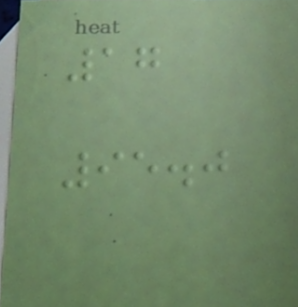17
95.0
